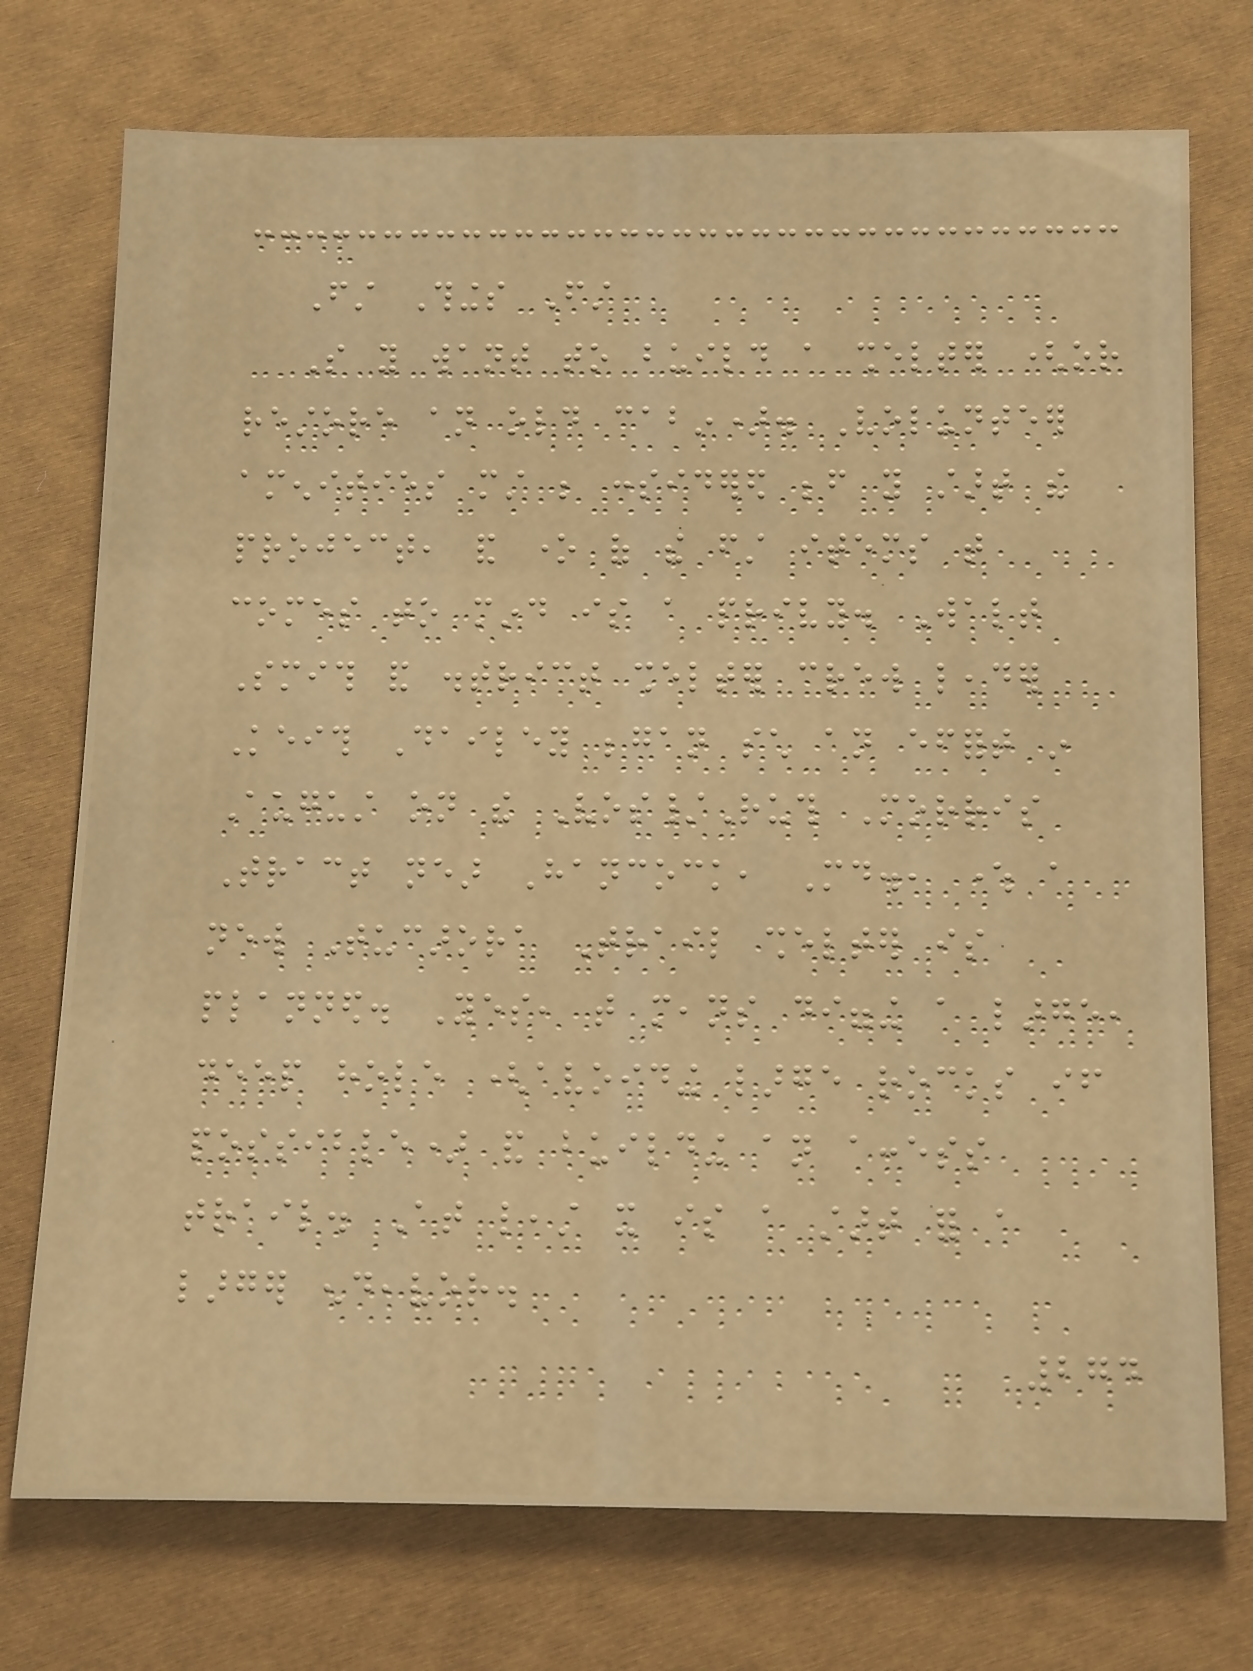First Things First
So you want to build a shelter (or
restore an old cabin). Volunteer
amenities must be considered before you start the
project, and one of the first items that
comes to mind is a privy. Walt
Smith and district shelter crew leader
Keith Dailey began such an effort in
August on the Vos/Ruth Morris
Tract near Hancock, Md., where a
new Tucarora Trail shelter is
planned. Yes, that means digging a large,
deep hole (avoiding large rocks if
possible) and building an access
trail. At least it is a start for a
larger endeavor.
274
